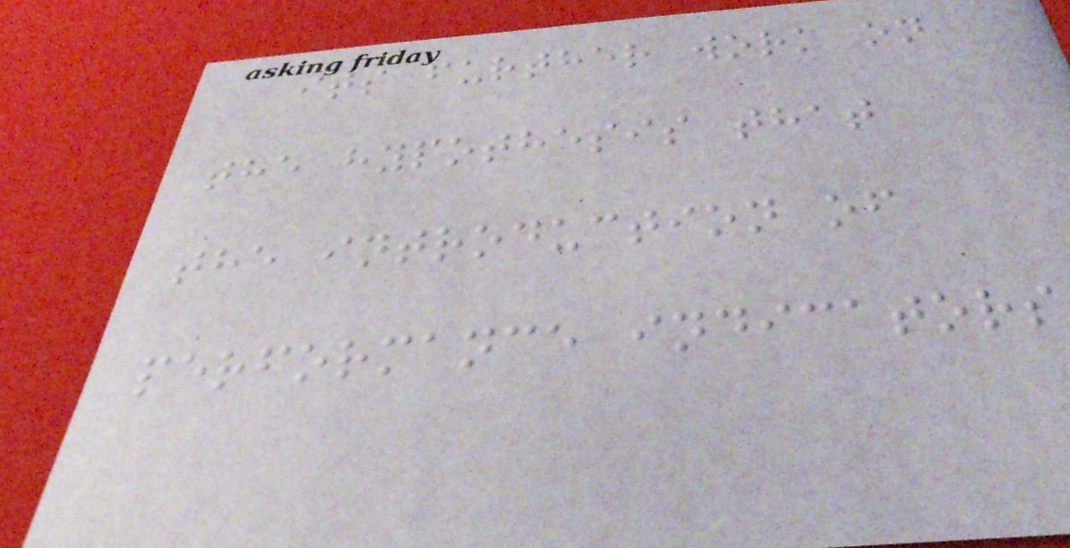its further work on
the hypothesis that
the introduction of
performance indicators
